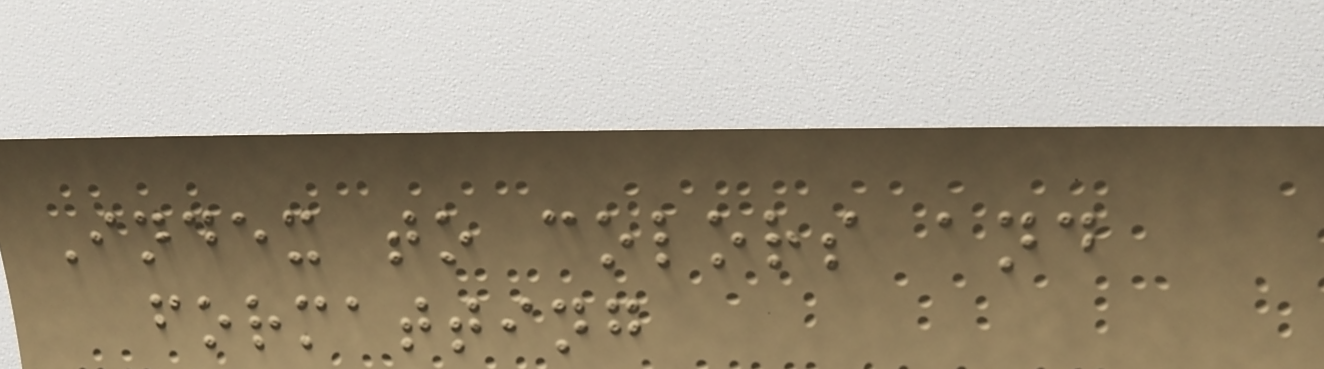Index to colors and
formatting
